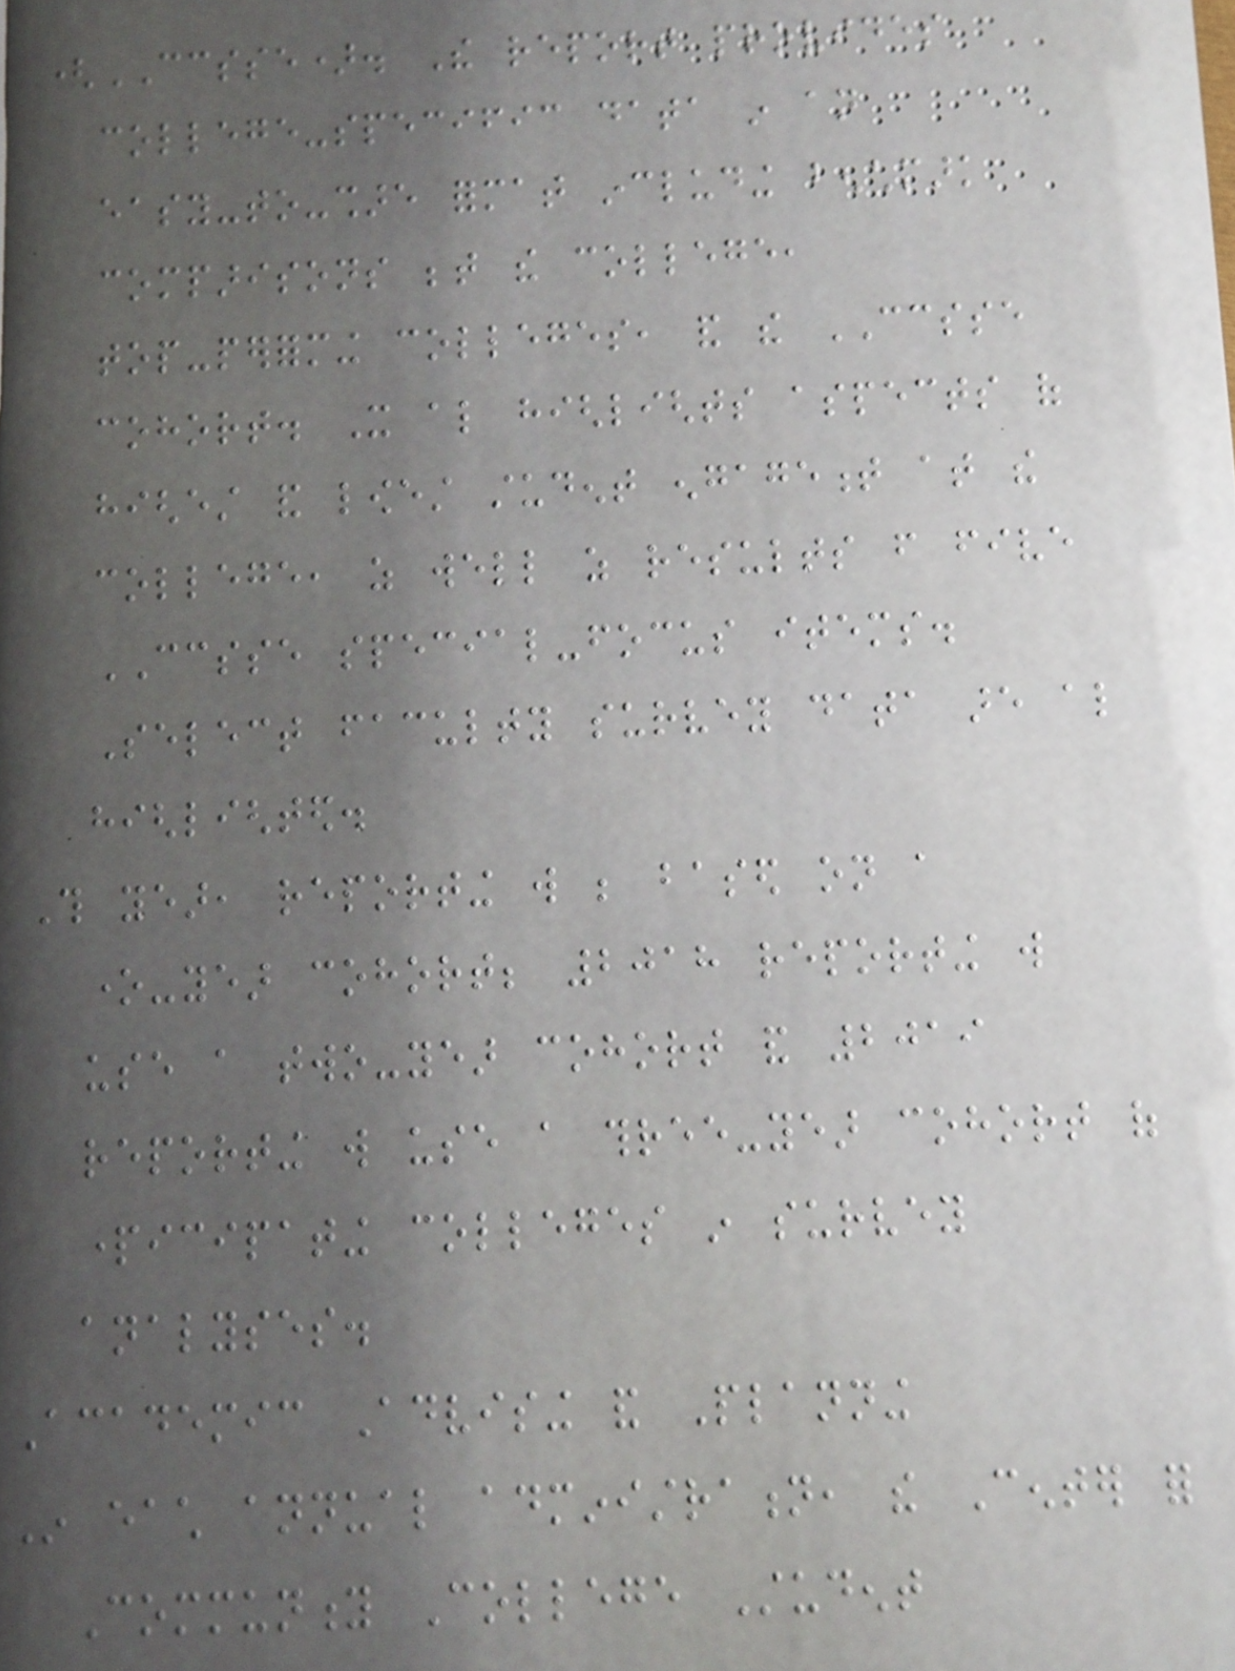(CCSSE). The report provides
college-specific data in an
easy-to-share format including benchmark
comparisons between the college,
top-performing colleges, and the CCSSE
cohort. It also highlights aspects of
highest and lowest student engagement at the
college, as well as results from five
CCSSE special-focus items.
Select faculty survey data are also
highlighted.
This year, reporting will be based on a
one-year cohort; 2018 reporting will
use a two-year cohort and 2019
reporting will use a three-year cohort of
participating colleges in survey
analyses.
Academic Advising and Planning
In each annual administration, the Center for
Community College Student
